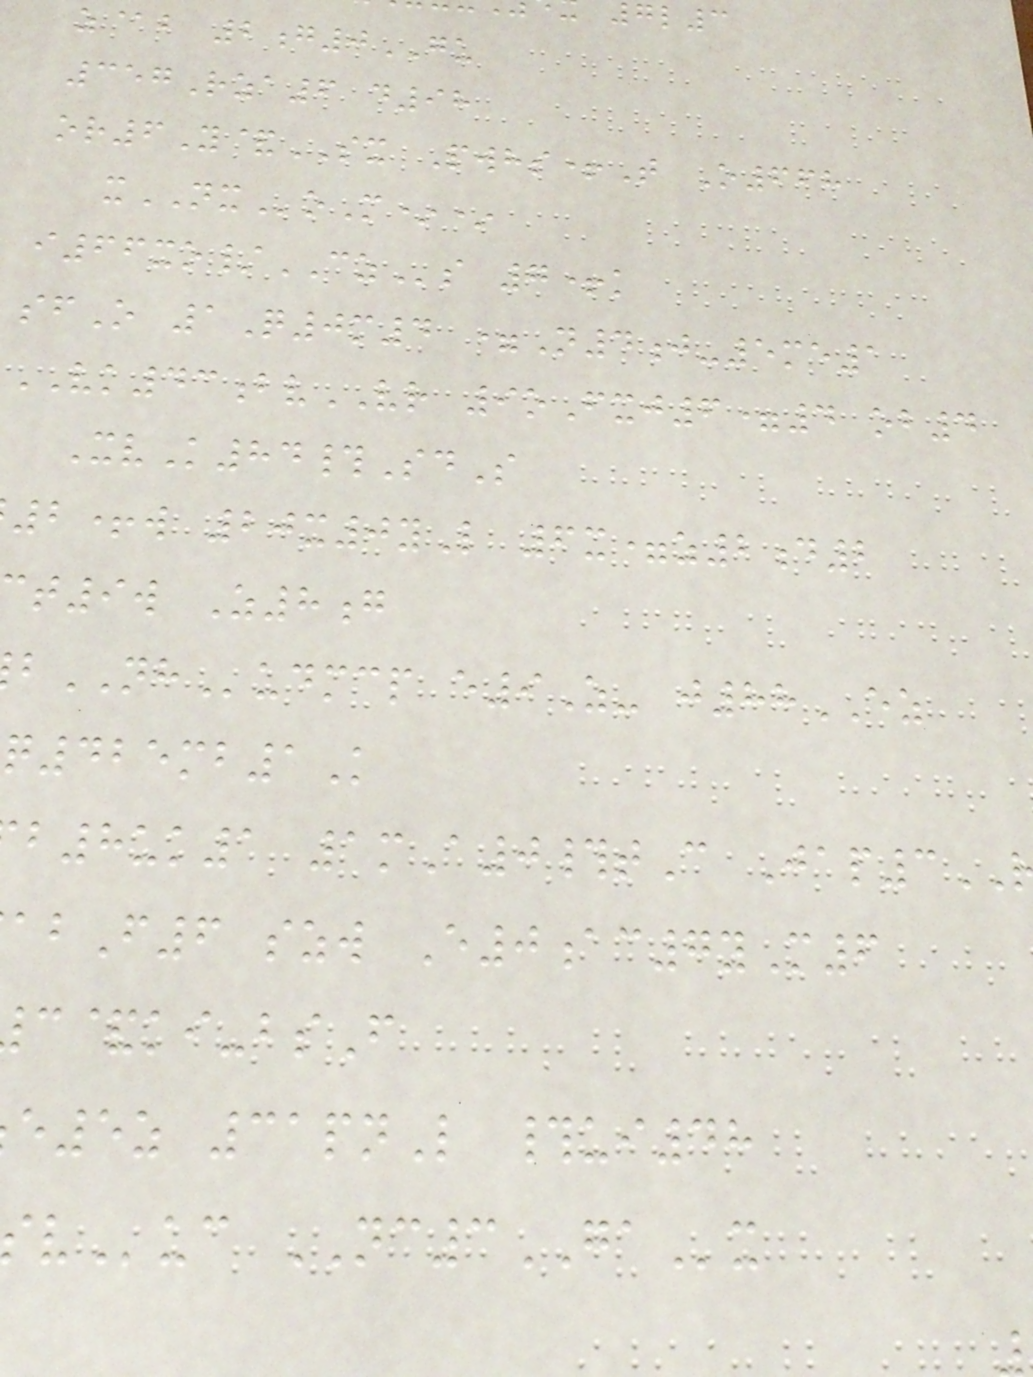z@b 2g0GU
357Rza6 d98
or6Y&SX Pwhs+T O668
xNXoM**
i66xo/CZs 7+k
sfO 1Q0m4 =N4j-5me1
VK43bvVR 9oFxj6=4 ob4
XvK84#SdS
2+w 20x0yL 6x=z2d2
t9w Z8g
NHudmcp e9Z- j88EZ
q425mb1K
b8uk1 1mA0#tC Jap3
bF6 szw E0ac7yM6
&ki-bsF
e5z 31pnL #ui48
uc NC3GAx
